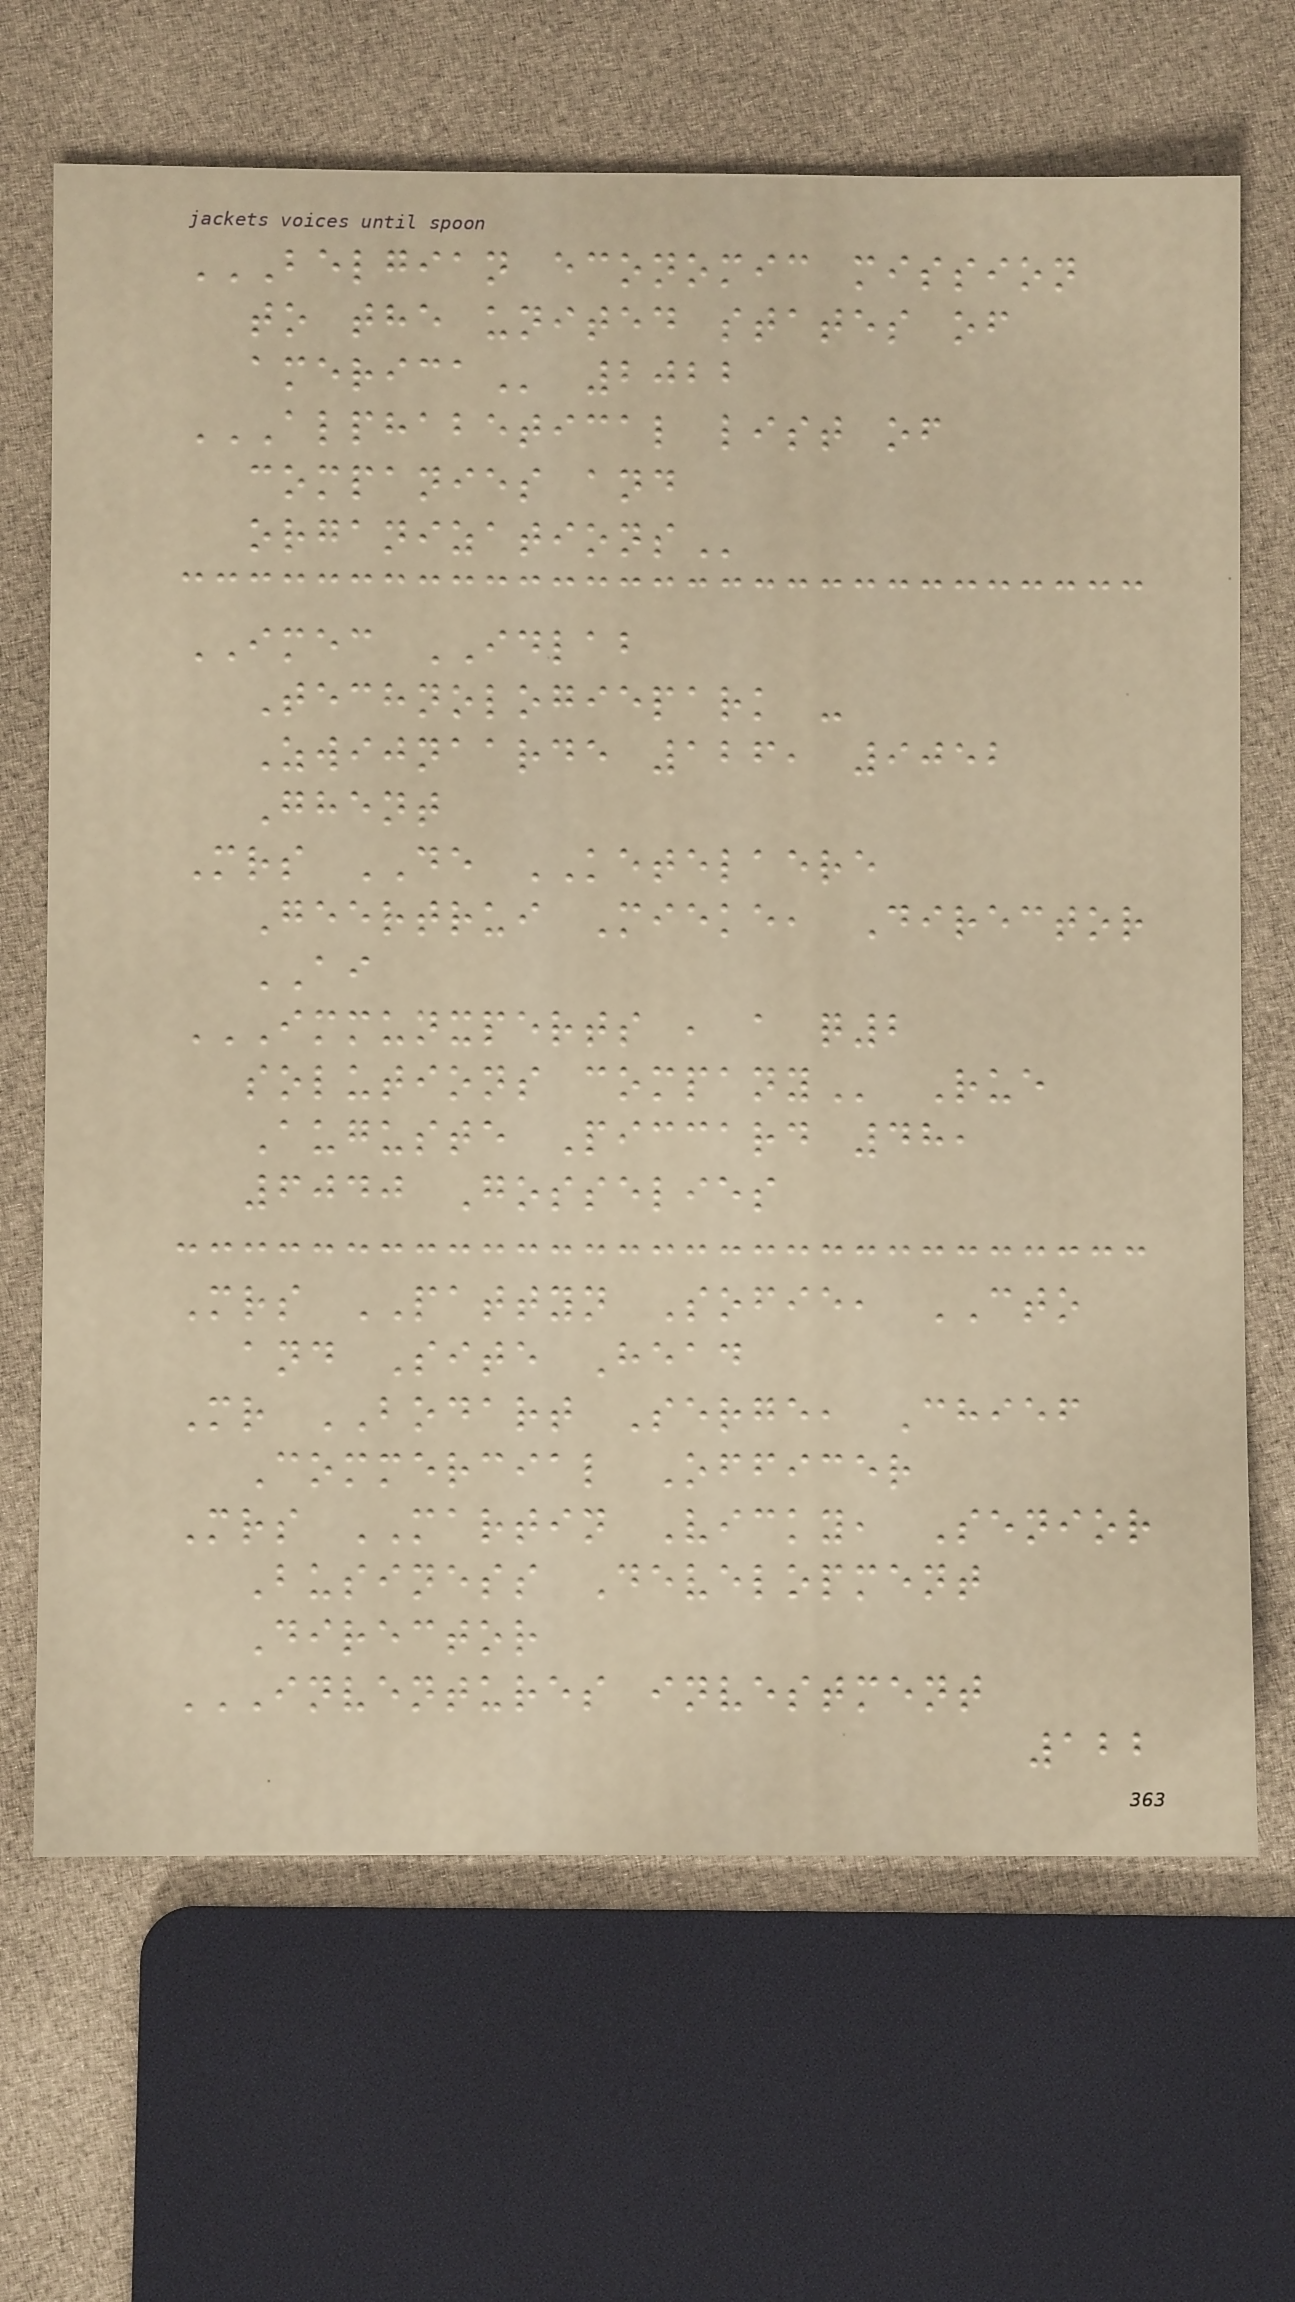BELGIAN ECONOMIC MISSION
TO THE UNITED STATES OF
AMERICA 2022
ALPHABETICAL LIST OF
COMPANIES AND
ORGANIZATIONS
IMEC IDLAB
Technologiepark -
Zwijnaarde 126, 9052
Ghent
Mrs DE KETELAERE
Geertrui Mieke, Director
AI
IMMUNXPERTS , A Q2
SOLUTIONS COMPANY Rue
Auguste Piccard 48,
6040 Gosselies
Mrs PATTYN Sofie, CTO
and Site Head
Mr BODART Serge, Chief
Commercial Officer
Mrs MARTIN Vicky, Senior
Business Development
Director
INVENTURES INVESTMENT
122
